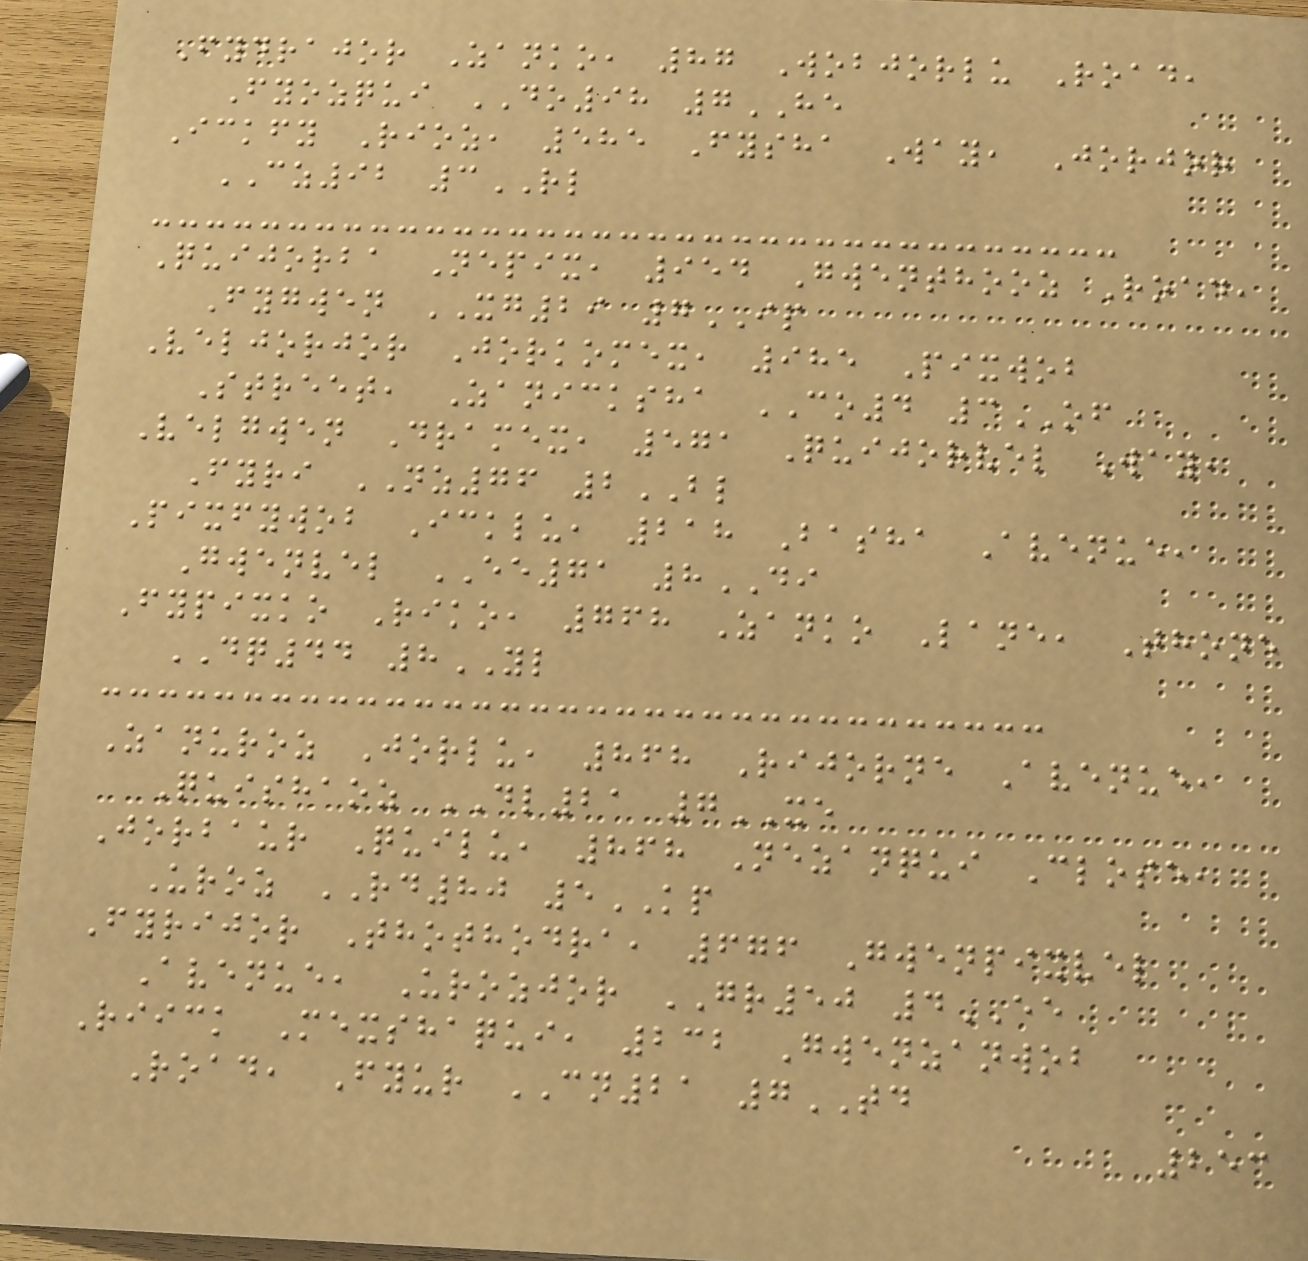Fydrajor Zanko, 87 Wobjorlu Road,
Fyozqui DO98 7HE
Ickfy Rioz, 585 Fysha Way, Jorjor
CZ92 3RL
Quijorba Nepix, 954 Gwenthooz Road,
Fygwen XG29 7IP
Veljorjor Jorkomex, 985 Pixwob
Street, Zanicksha CO4 3OF
Velgwen Dramex, 571 Quijorvel Way,
Fyri NZ76 2BL
Pixfywob Icklu, 218 Basha Avenue,
Gwenvel EE71 8DI
Fypixko Riko, 768 Zanko Lane, Thone
DQ44 8YL
Zanuroz Jorlu, 868 Rijorne Avenue,
Quishaoz DL21 7XE
Jorbaur Quilu, 868 Nezanqui Close,
Uroz RD80 5KP
Fyrijor Thothodra, 676 Gwenpixvel
Avenue, Urozjor GR50 4EE
Riick Mexshaqui, 232 Gwenzanwob
Road, Fyur CN21 7TD
253
